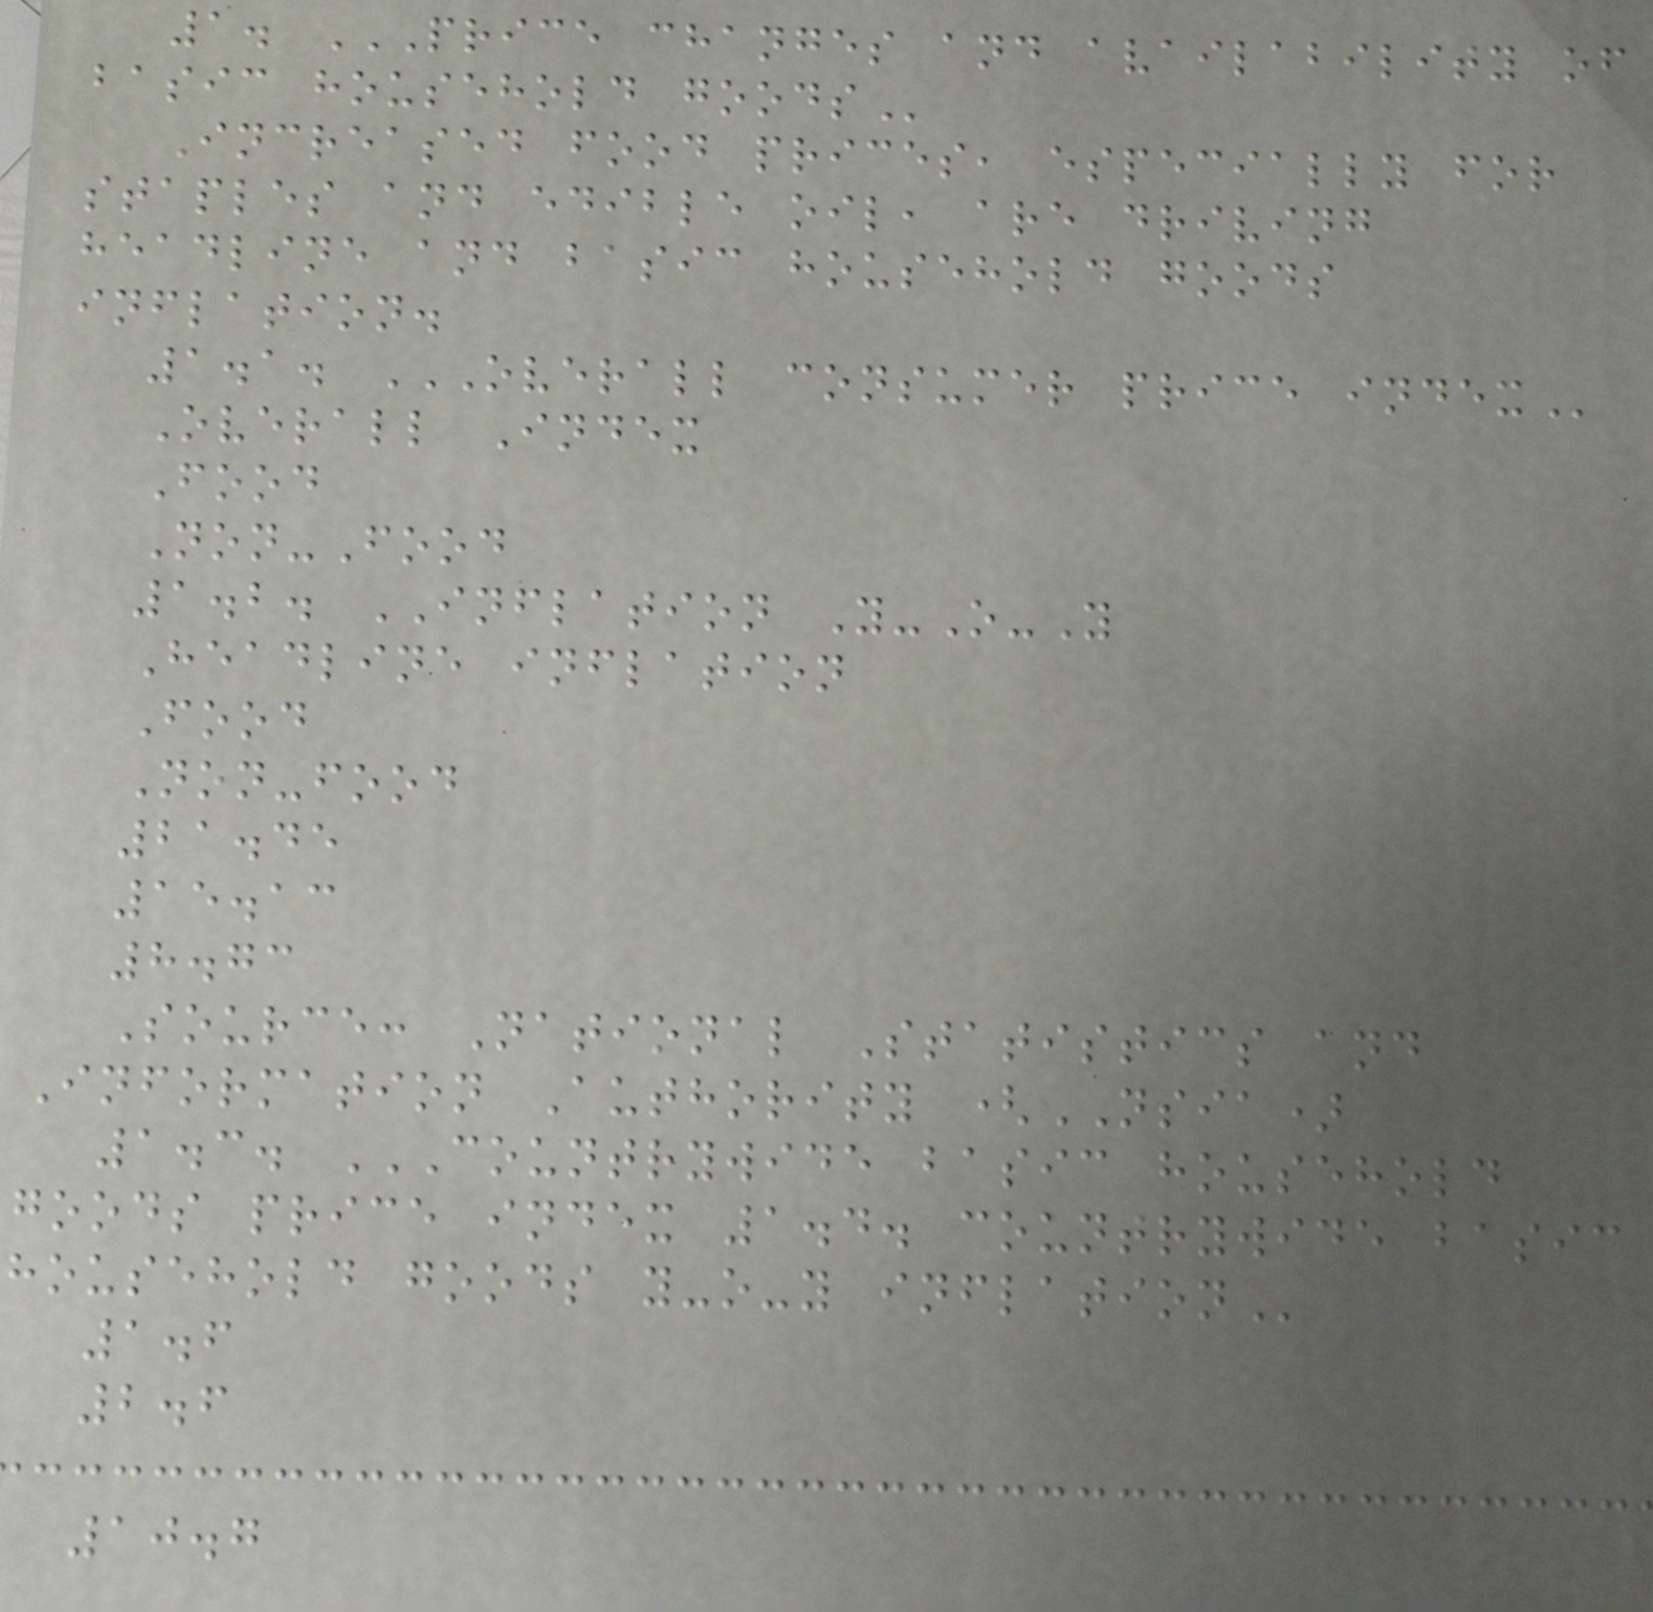1. PRICE CHANGES AND AVAILABILITY OF
BASIC HOUSEHOLD GOODS
Increased food prices, especially for
staples and edible oil, are driving
headline and basic household goods
inflation.
1.1. OVERALL CONSUMER PRICE INDEX
Overall Index
Food
Non-Food
1.2. INFLATION Y-O-Y
Headline inflation
Food
Non-food
21.45
15.13
8.73
Source: National Statistics and
Information Authority (NSIA)
1.3. COUNTRYWIDE BASIC HOUSEHOLD
GOODS PRICE INDEX 1.4. COUNTRYWIDE BASIC
HOUSEHOLD GOODS Y-O-Y INFLATION
1.6
2.6
10.7
